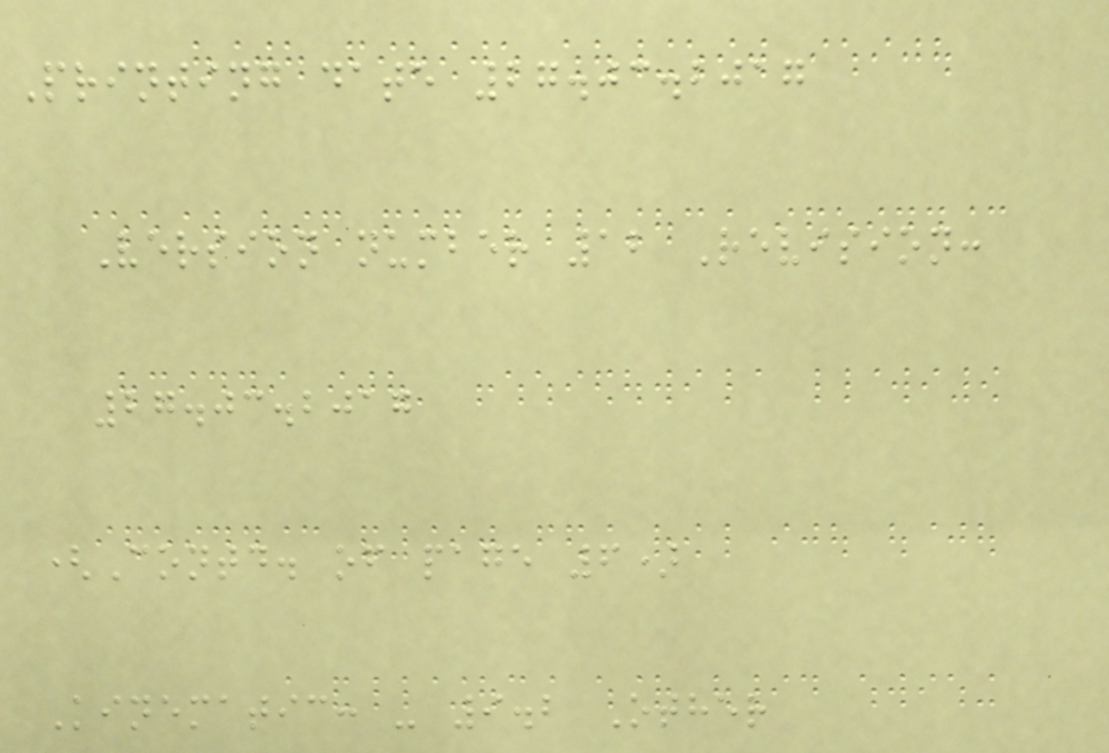Printing date 27.03.2017
Version number 12 Revision:
27.03.2017
(Contd. of page 6)
Kinematic: - 9.2 Other
